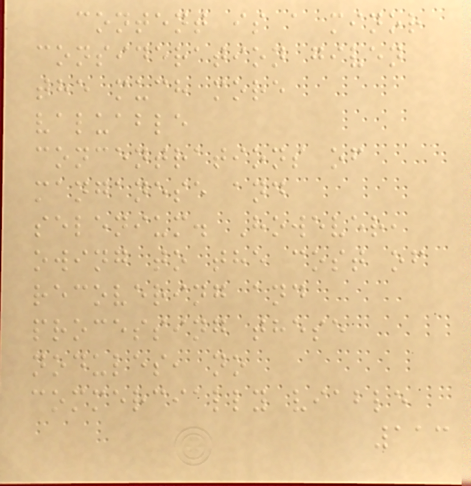content is a minor
consideration given
the much more
valuable
concentrations of
manganese and
selenium. However,
owing to the cost of
recovering and
processing these
nodules, no
commercially viable
113
